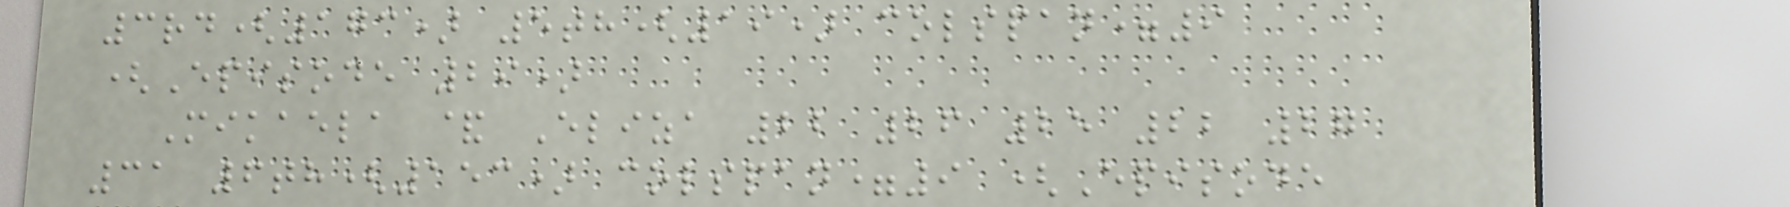3rd(173) 5th(19) colspan=9
(Episode 29)
Mikaela & Eliza 22 26 25 22 27
31 6th(153) colspan=9 (Episode
